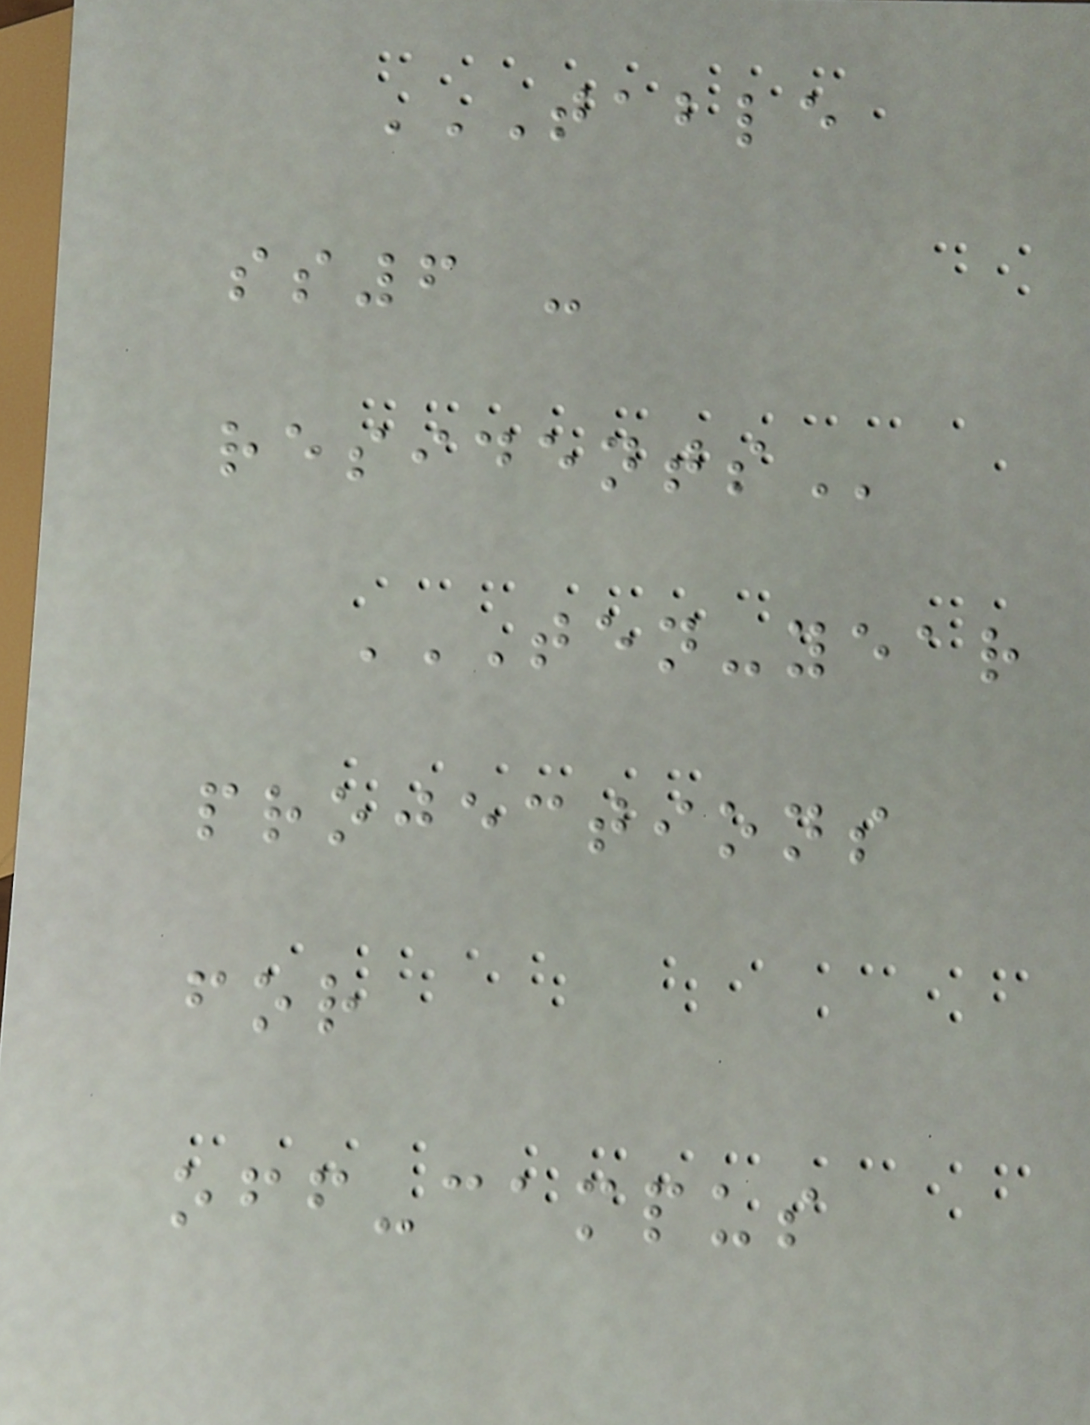TABLE
SS6 -
RESIDENTS
TEN-YEAR
PROJECTIONS
FOR
OFF-CAMPUS
